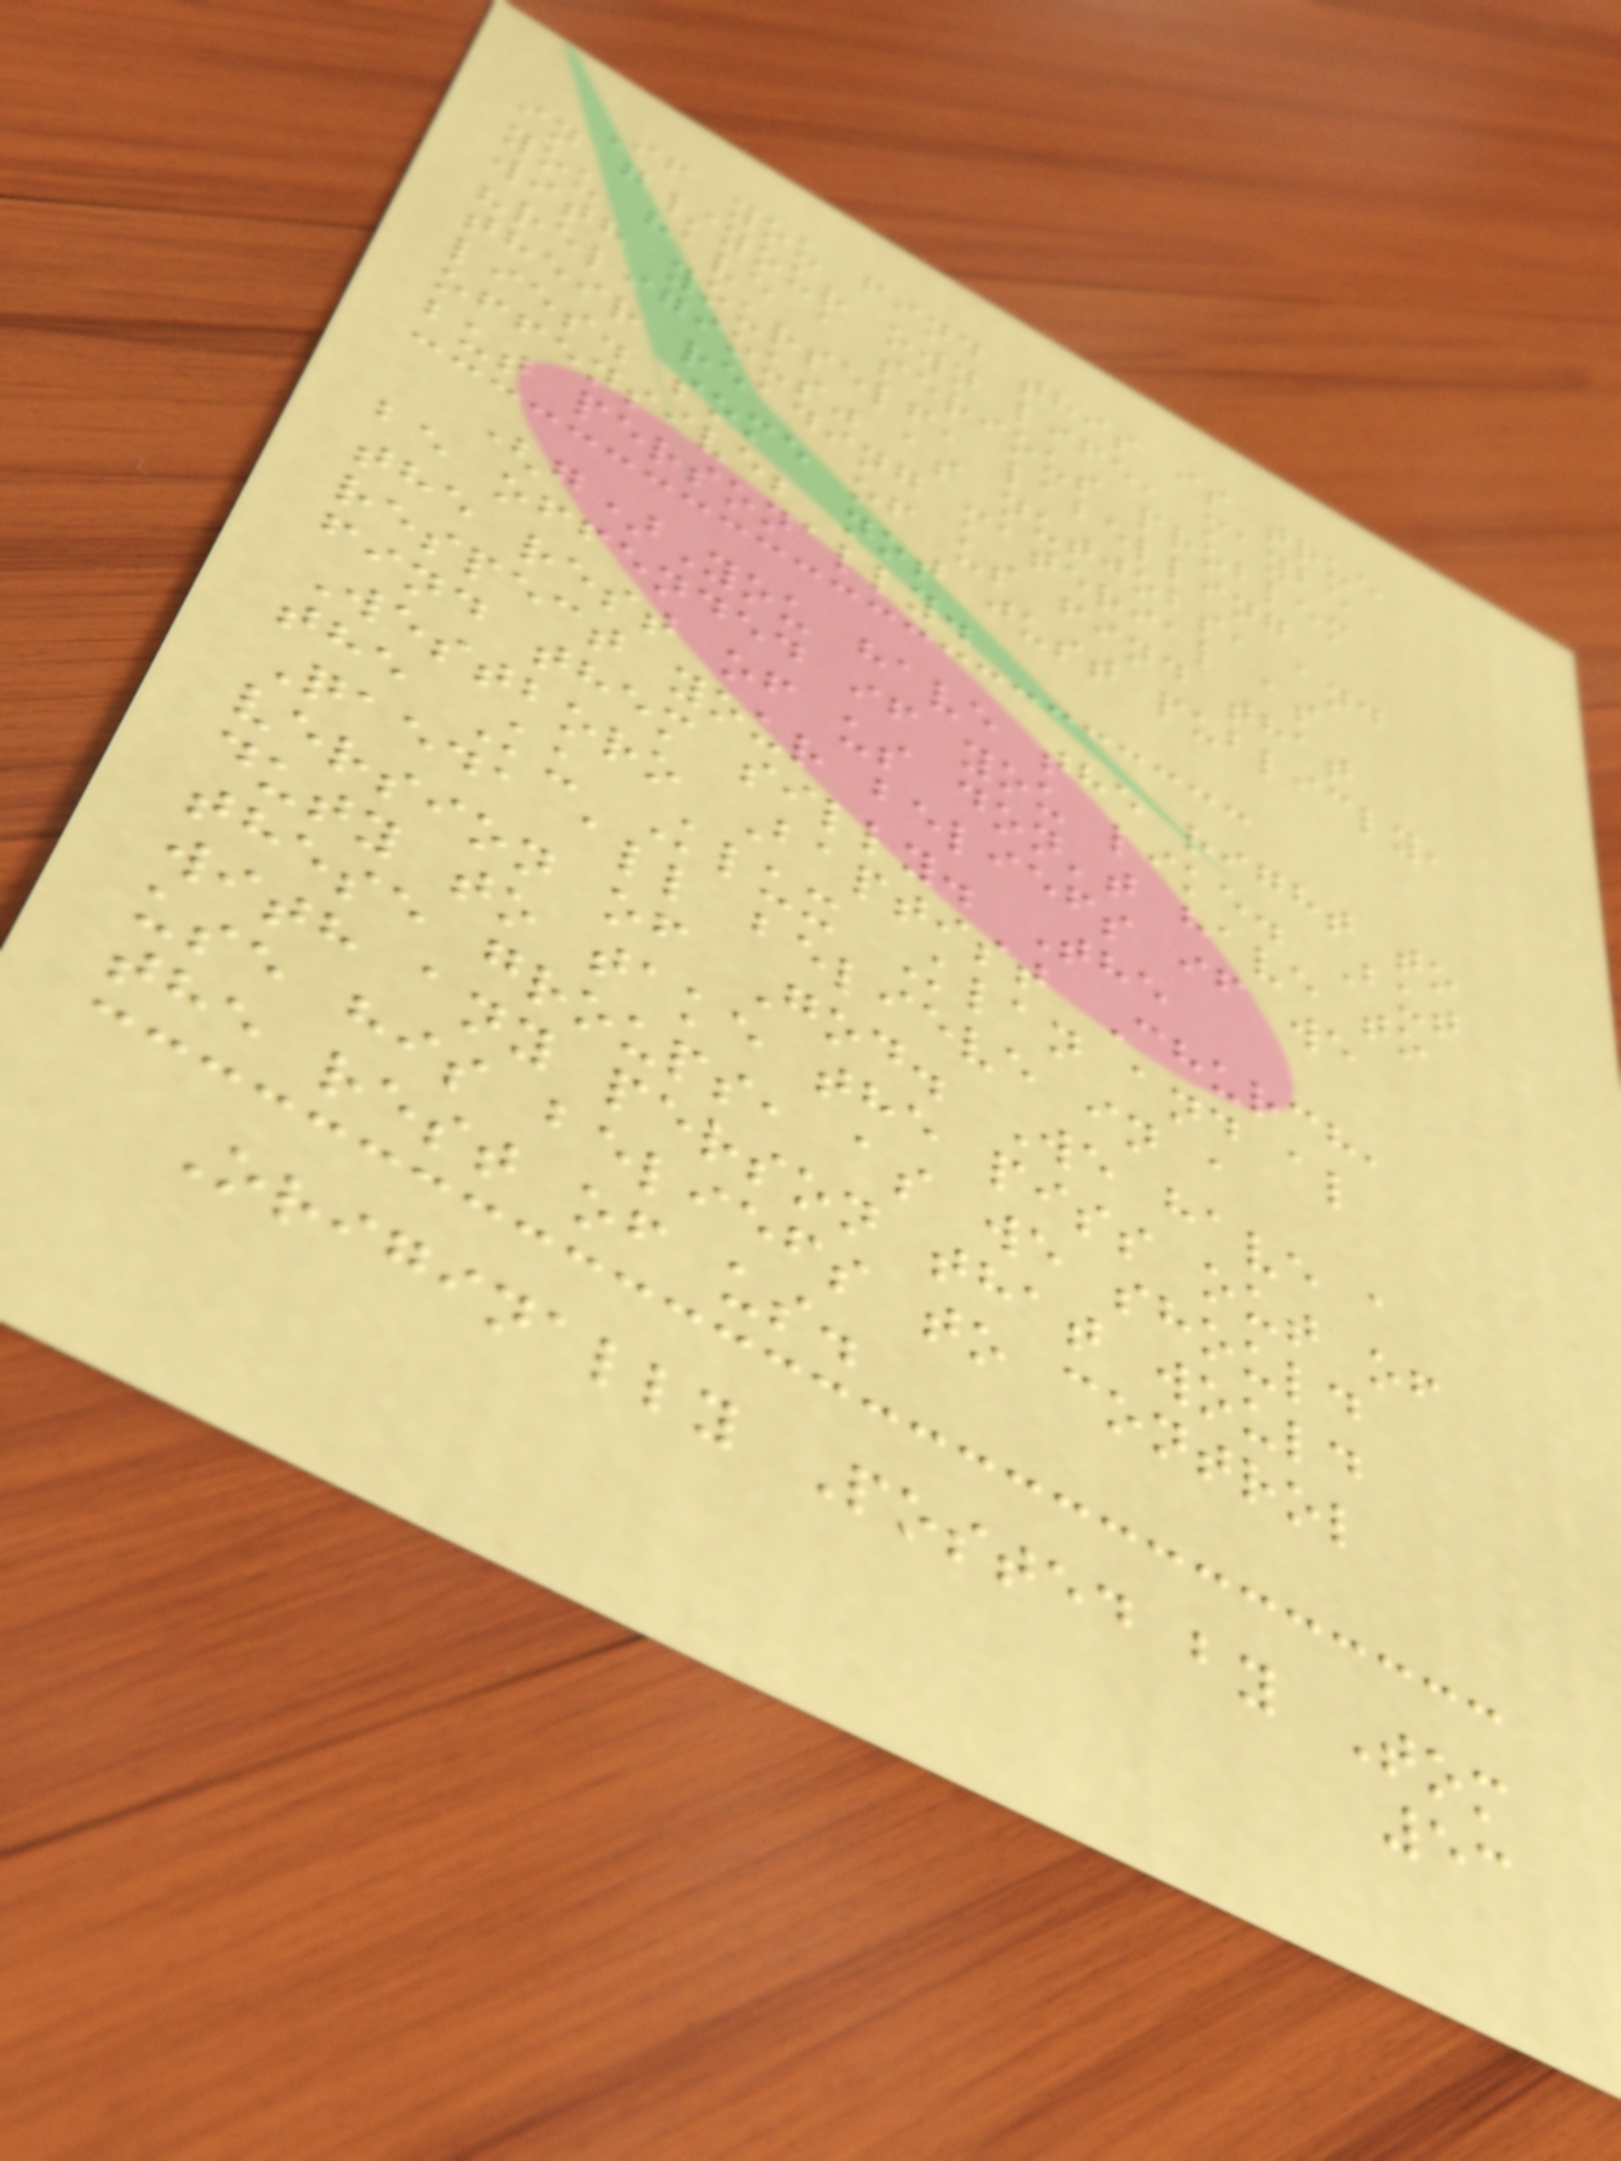If you find this is true
in g/your own life, maybe
you have a serious problem
with yourself, labelling
"religious" as nutjobs, and
their reading material as
lies. some of us find that
offensive; not just publicly,
but personally.
(g)You have the right to
be offended if you like. But
the rest of us don't have to
respect your beliefs if we
find them silly. The
Westboro Baptist Church,
the Ku Klux Klan and al
Qaeda all believe in a
version of God. We have a
duty to take the piss out of
these groups, as we should
with any person that would
use his beliefs to control
the rest of us.
Originally Posted by Tom
53
